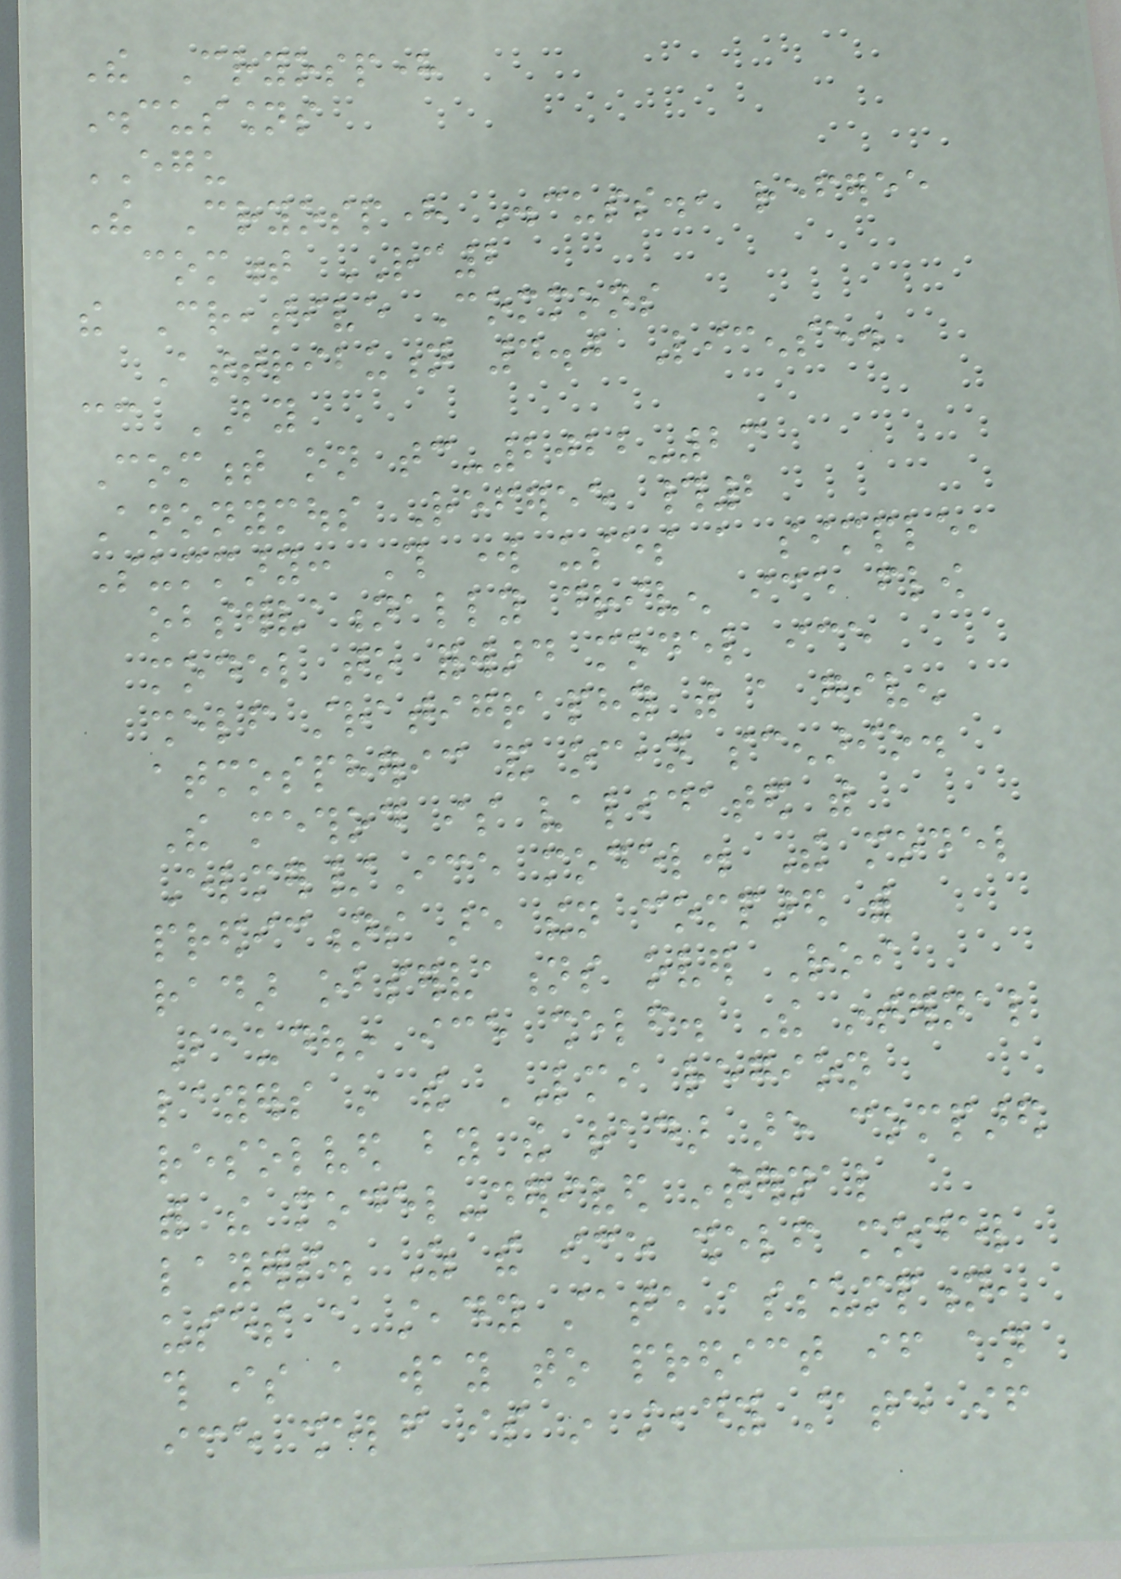The Cryosphere
Discussions
EGU
The Cryosphere Discuss., referee
comment RC2
the Creative Commons
Attribution 4.0 License.
cc BY
Comment on tc-2022-23
Anonymous Referee #2
Summary: This work uses a simple,
observationally driven ice flow
model to forward model ice
shelf stratigraphy with a given
atmospheric and ocean scenario.
The method is validated with
Elmer/Ice model. The model
predictions are then compared with
radar observations over Roi
Baudouin ice shelf. The internal
layers in the LMI region
resolved by the radar are compared
with the model-derived internal
layers. As the ice shelf model
uses a steady state assumption,
this is a way to predict if an
ice shelf is in steady state if
